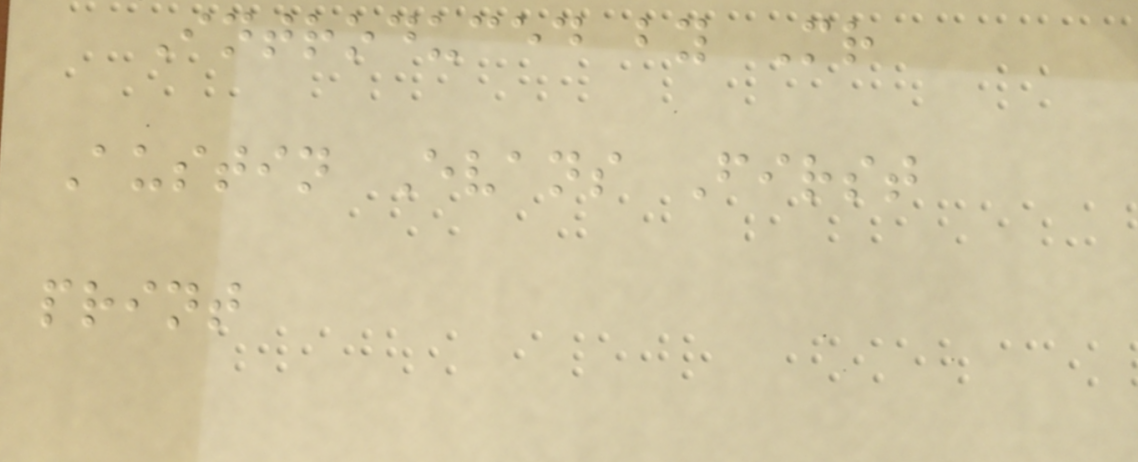Introduced by Mr
Austin Evans First
print
